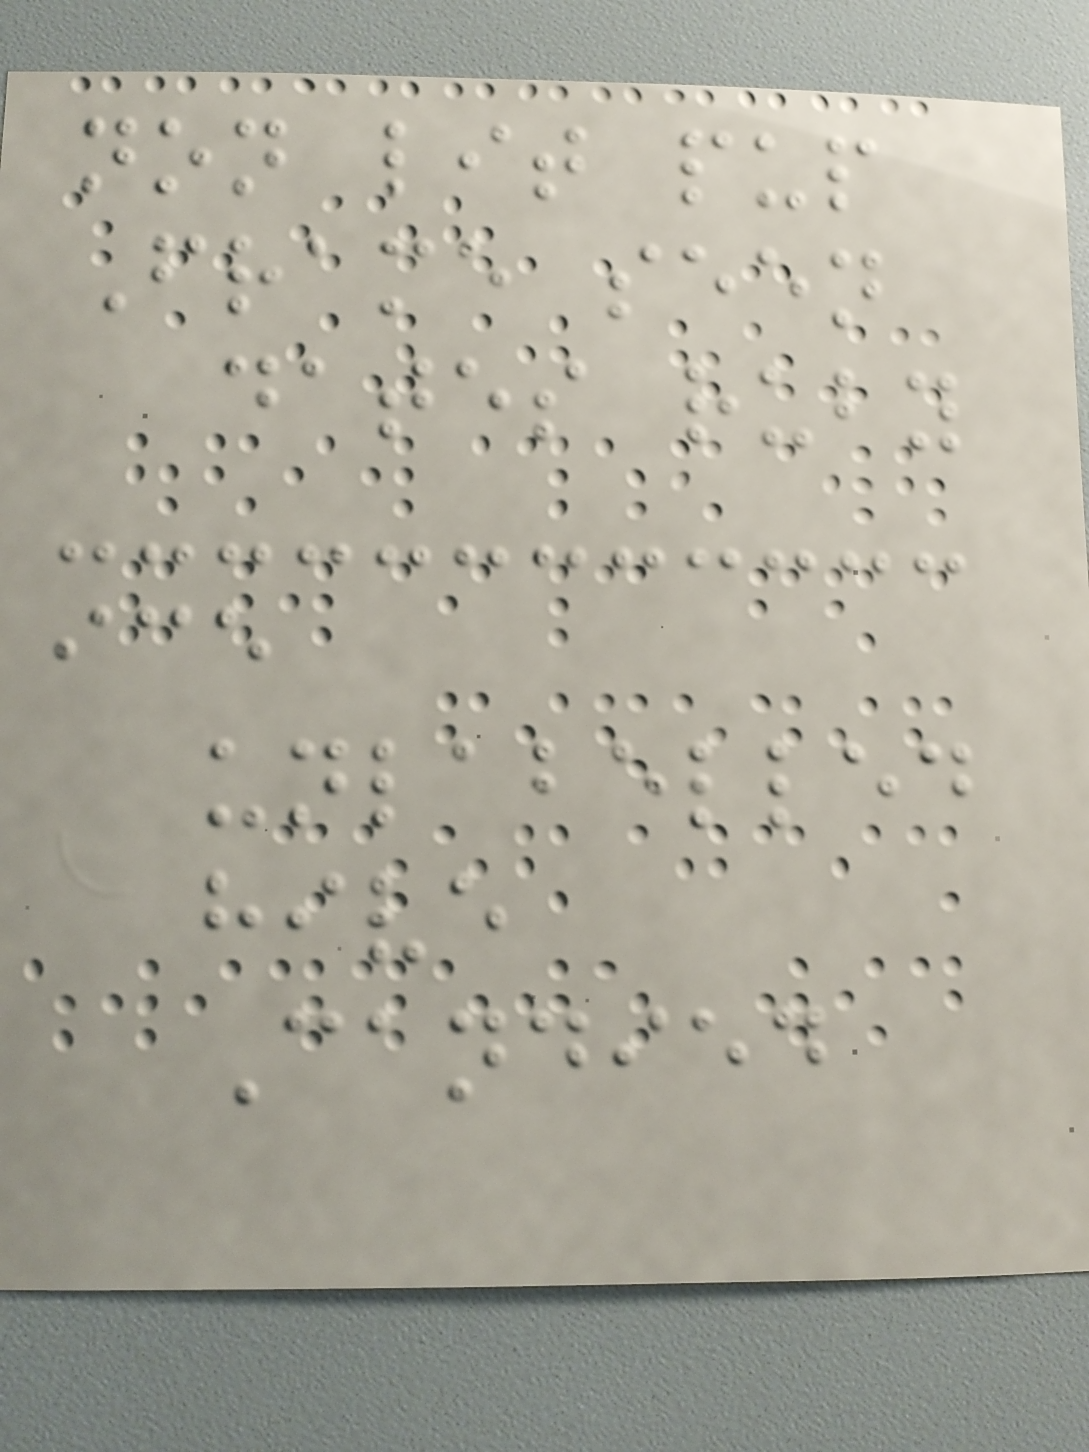non lit pup
Frame seen
dates ruby
ice
unlabelled
hive
Candied
